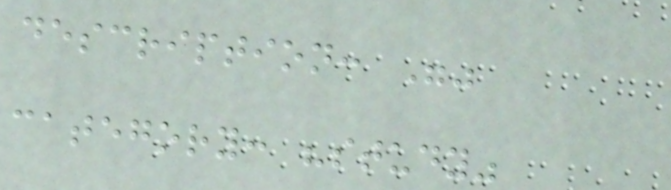description: ""
category: "study"
